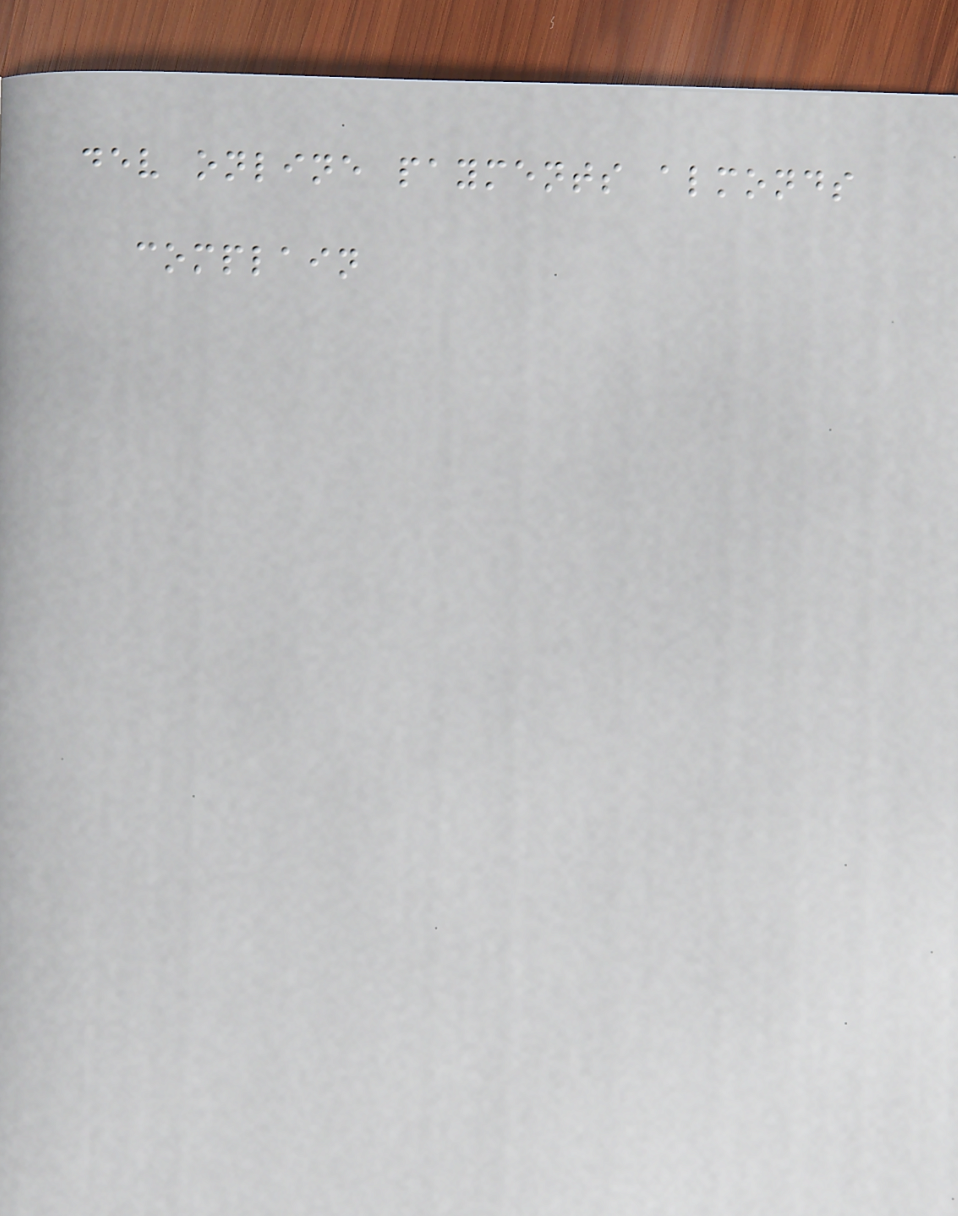dev online payments almonds
complain
